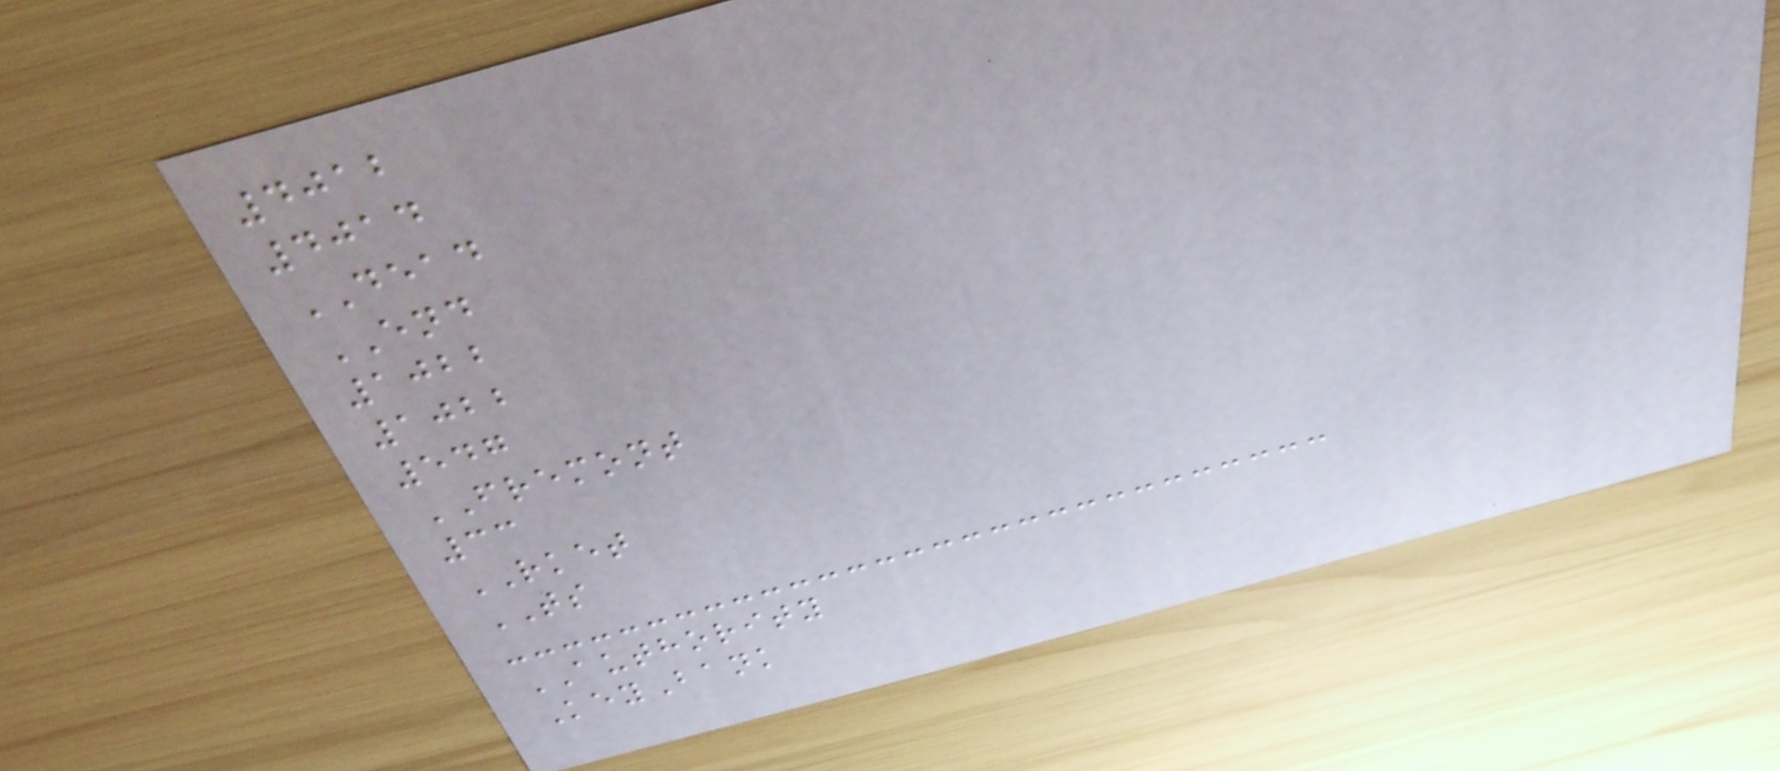4012
4014
DEAD
END
1022
1022
547
FREMONT
33
RKET
TS
AUTHORITY
KeyBank
